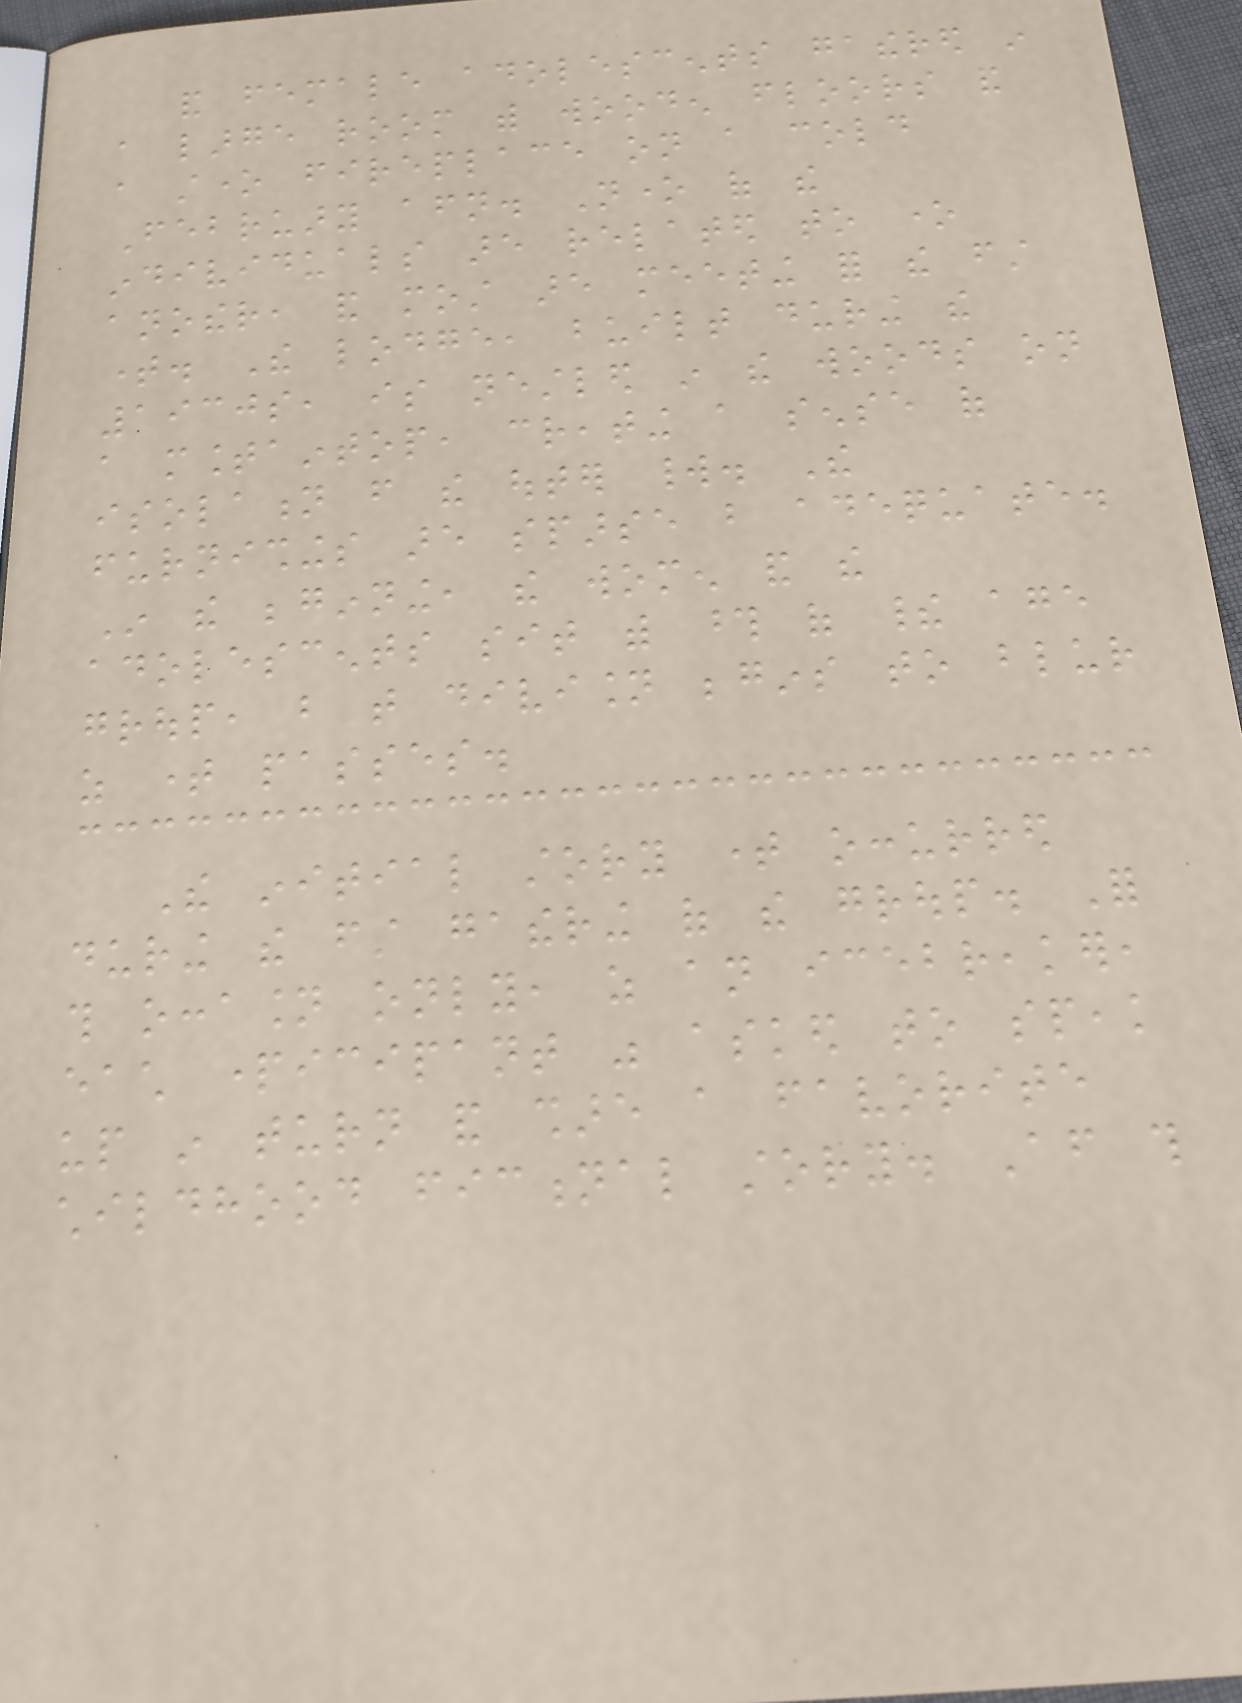and female adolescents gathered in
a large room with wooden floors and
a stone fireplace on a cold
February afternoon. None of the
individuals are related to one
another, and most are meeting for the first
time. The lodge, built during the
1930s, is nestled in the woods on
a mountaintop, creating a sense of
isolation from the outer world. The
furnishings are sparse but adequate.
In the beginning, the women and the
adolescents sit with those of their age
group, but that division begins to blur
as time passes.
The initial story time occurred
during the first gathering of the group. For
this occasion only, as an icebreaker,
each participant was asked to speak
up in turn and share a favorite
childhood fictional story. After this
